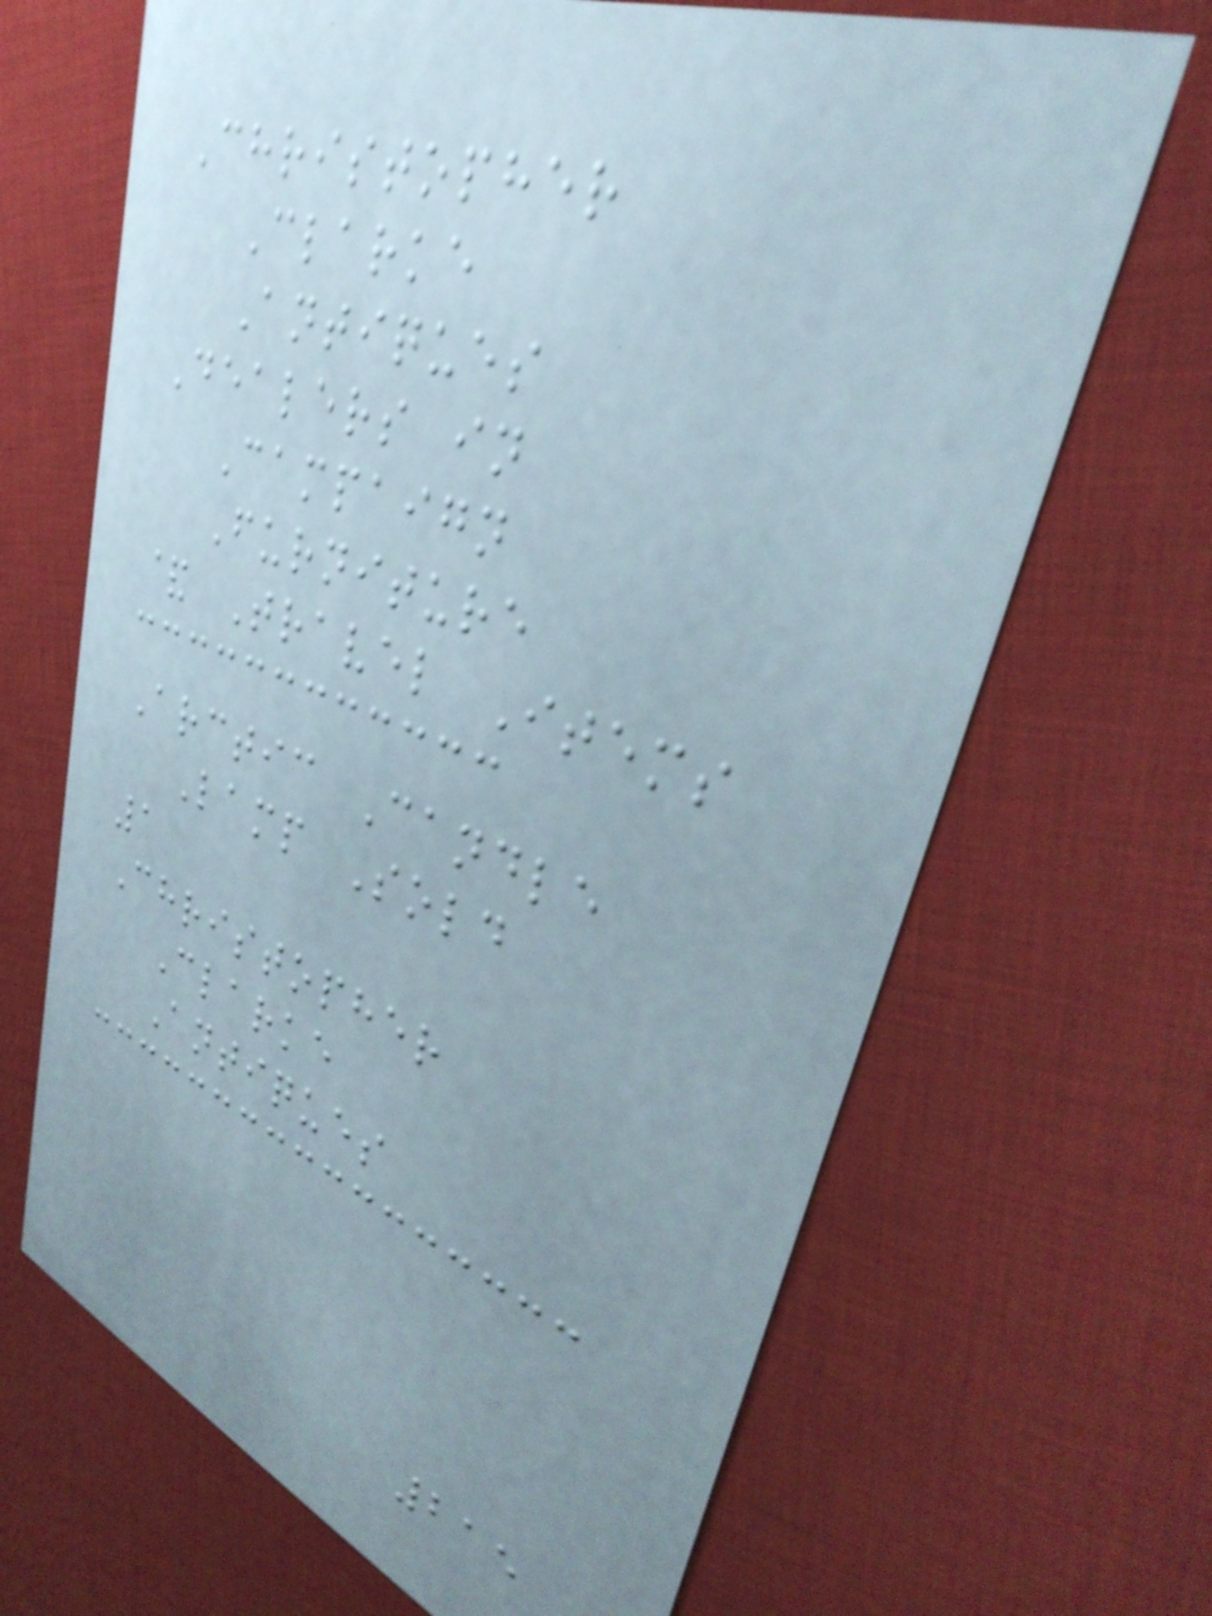Christopher
Clarke
Antiques
Dealers in
Campaign
Furniture
& Travel Items
Arctic Candle
Lamp Sold
1
Christopher
Clarke
Antiques
215
